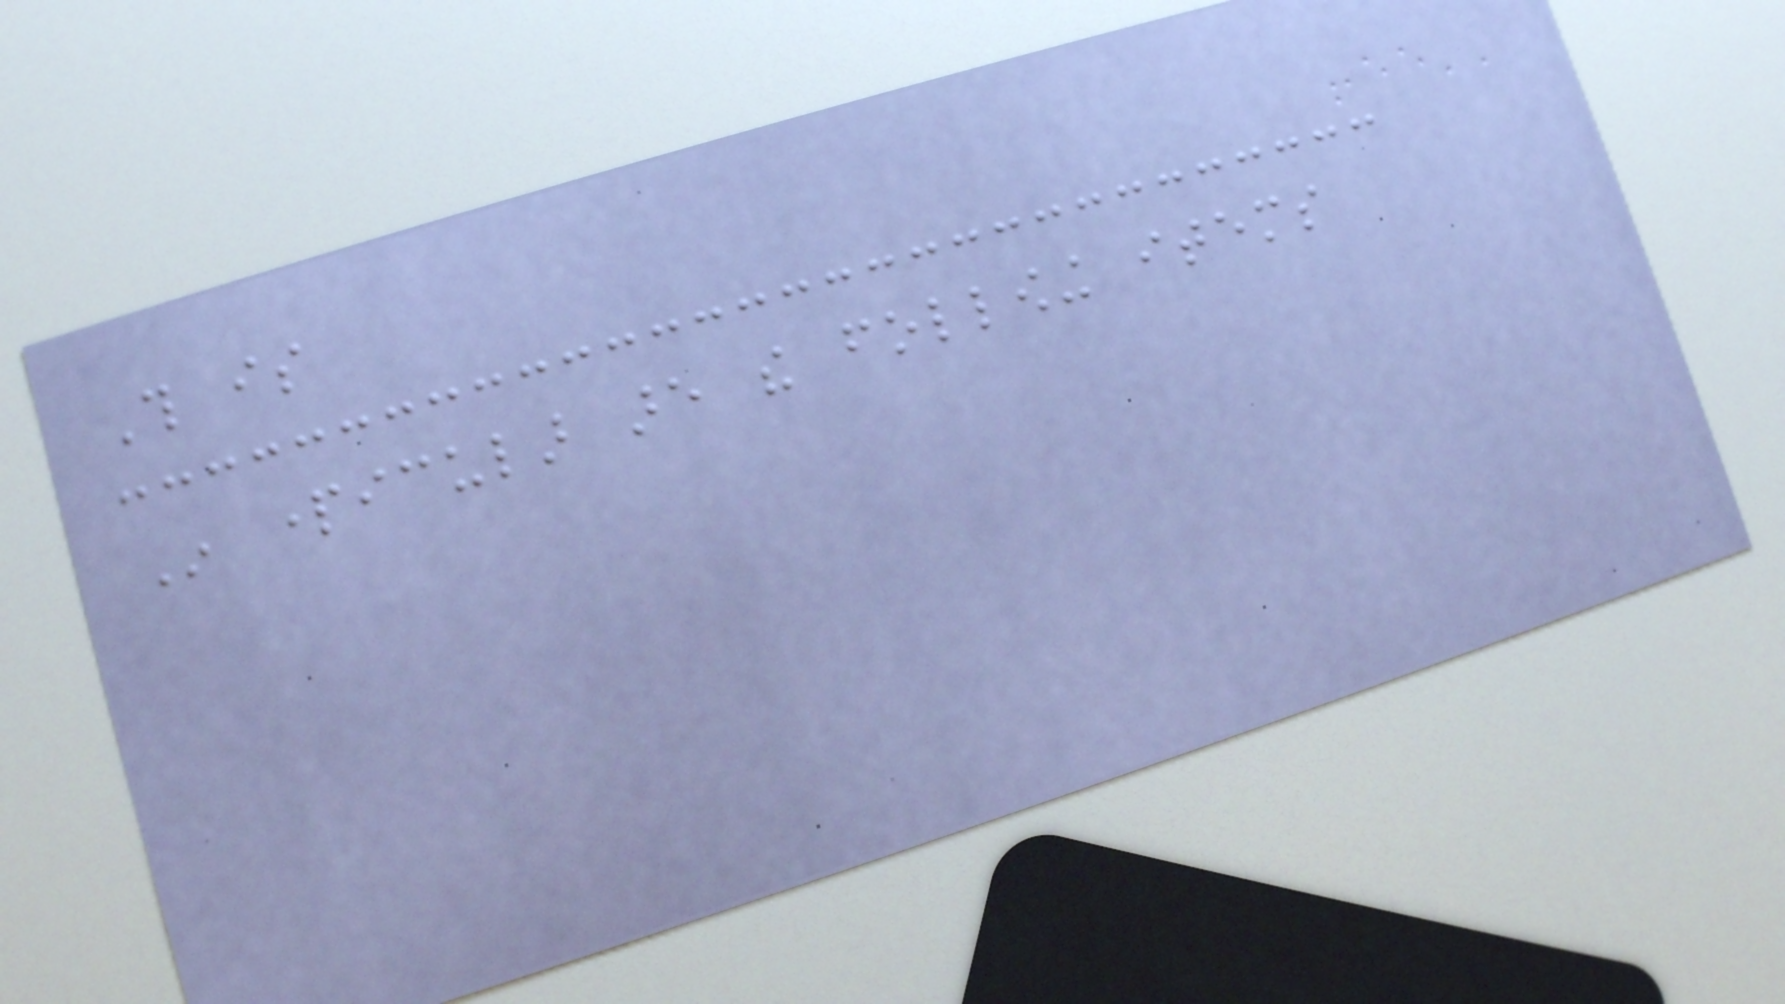This is
In particular are the following items
